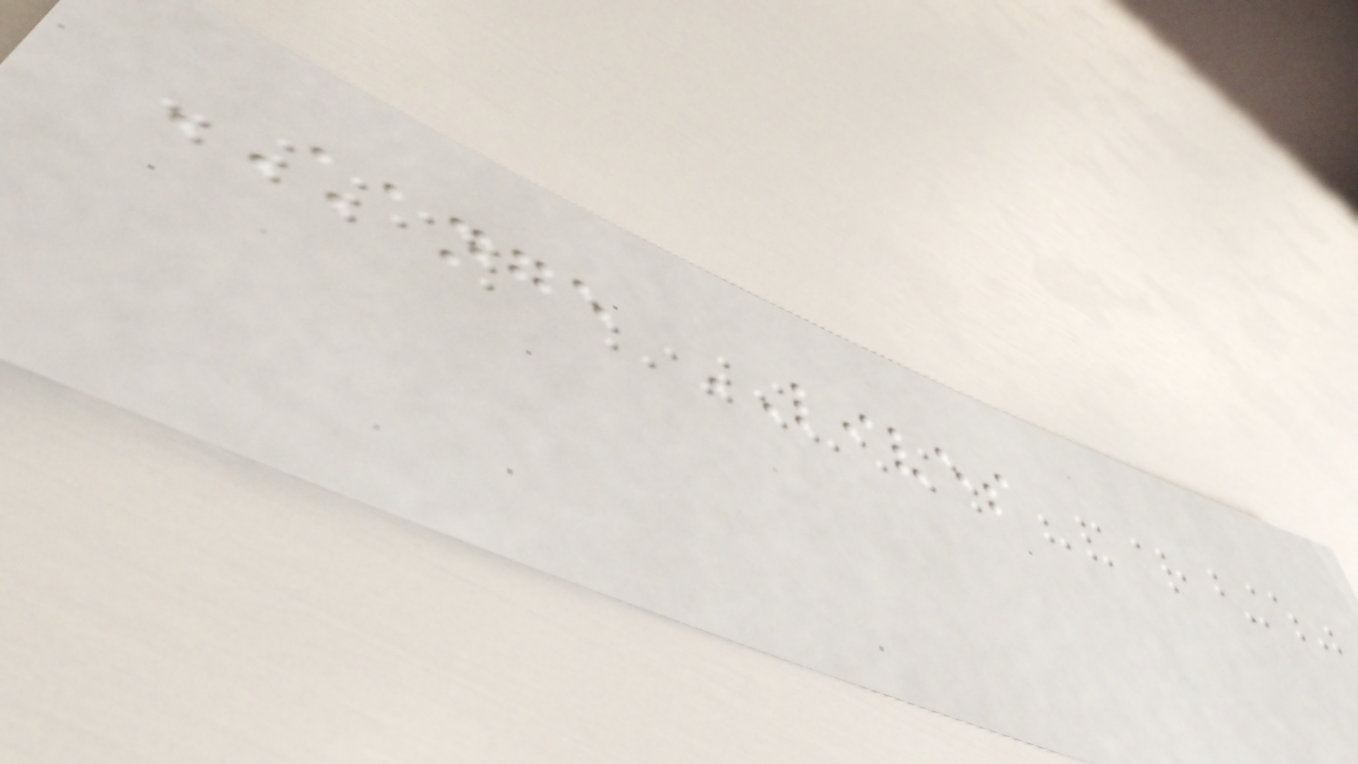CHANGE LIVES
